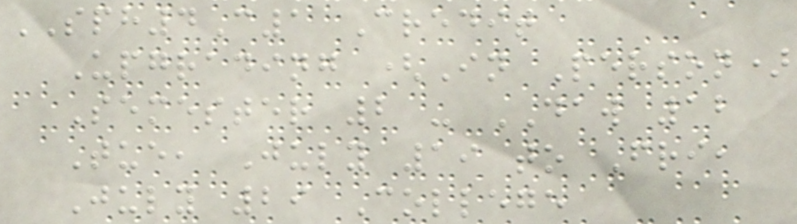SPH4C1 Credit
Upgrading (In Person)
Semester 2 - DAW 12
Tue, July 19 to Fri,
July 29 College
